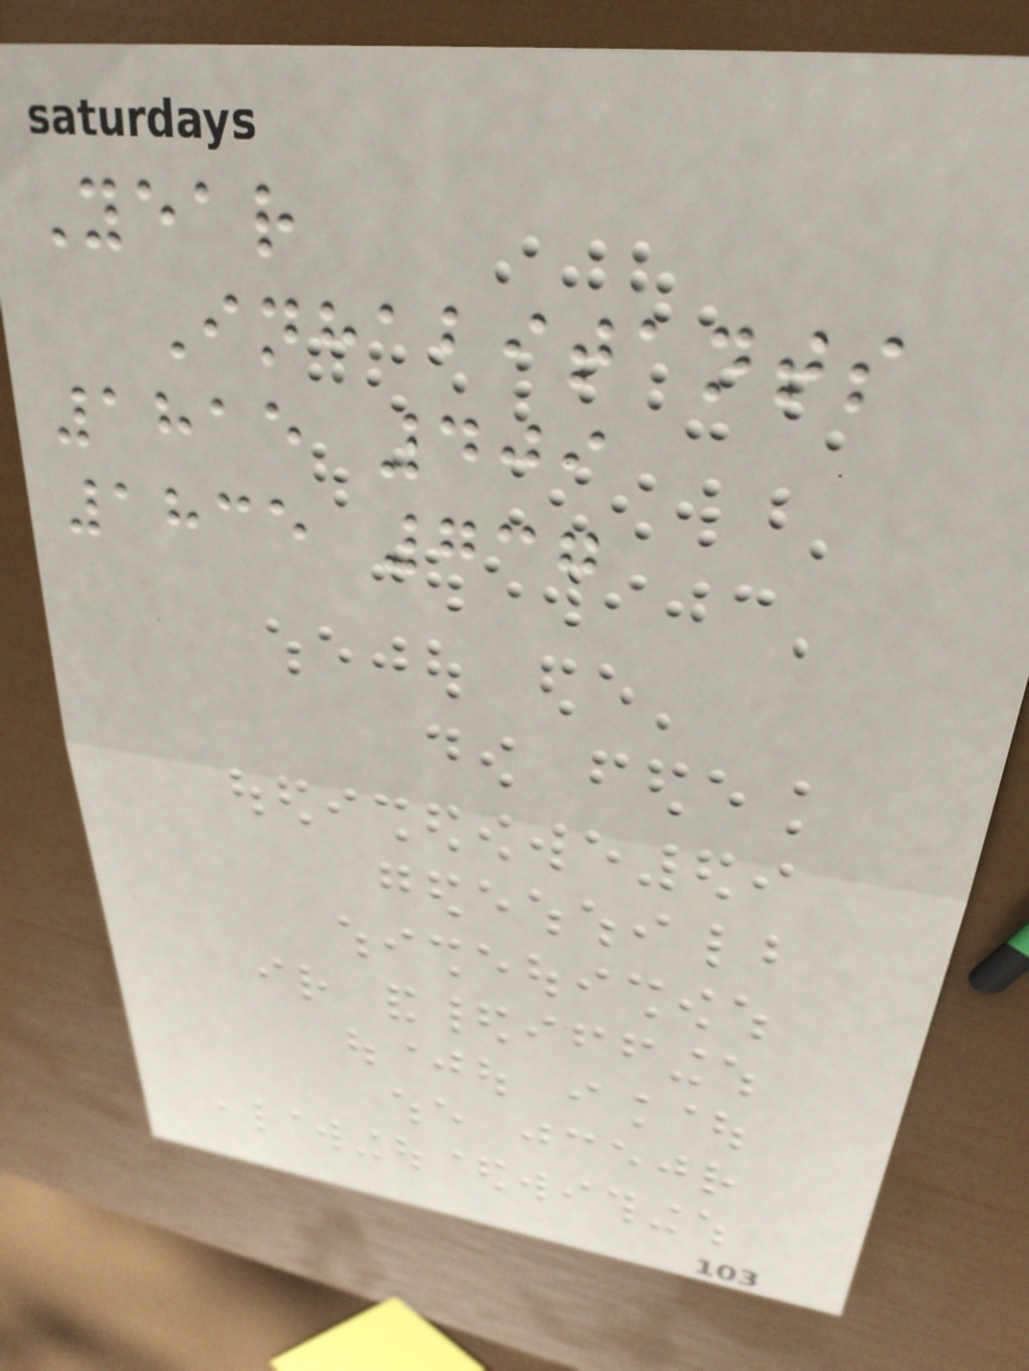Year
Inhabitants
1815 409
1835 737
